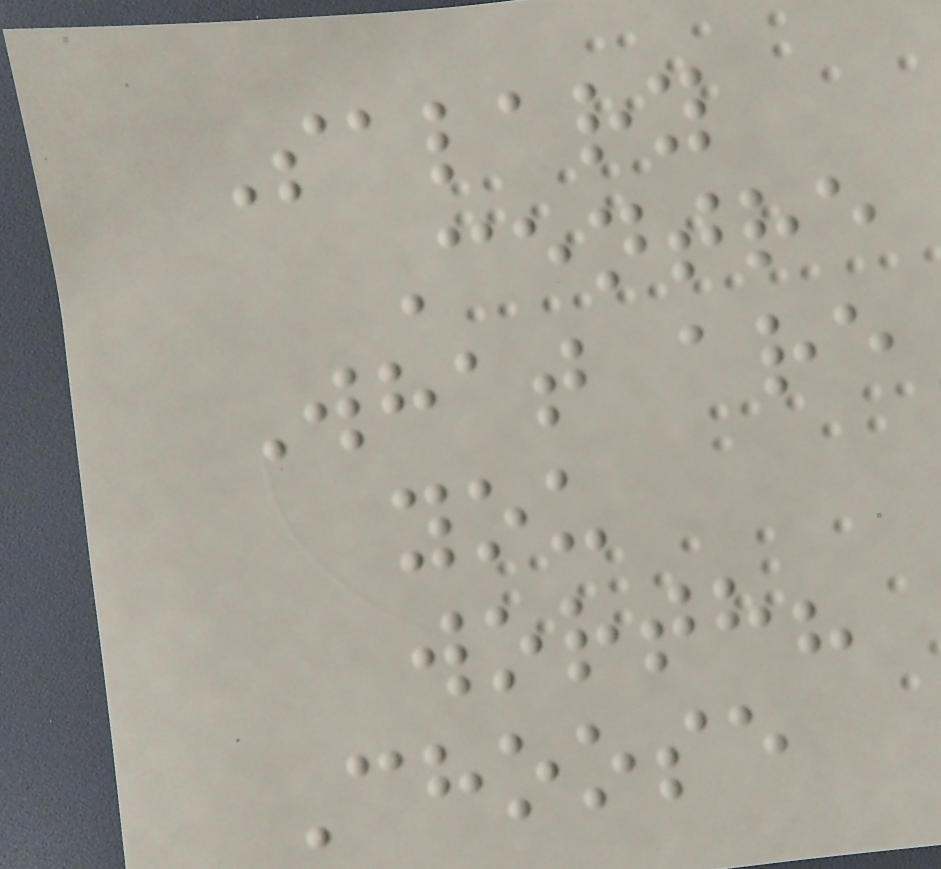Salary
Centre
What are
you
worth?
Choose
